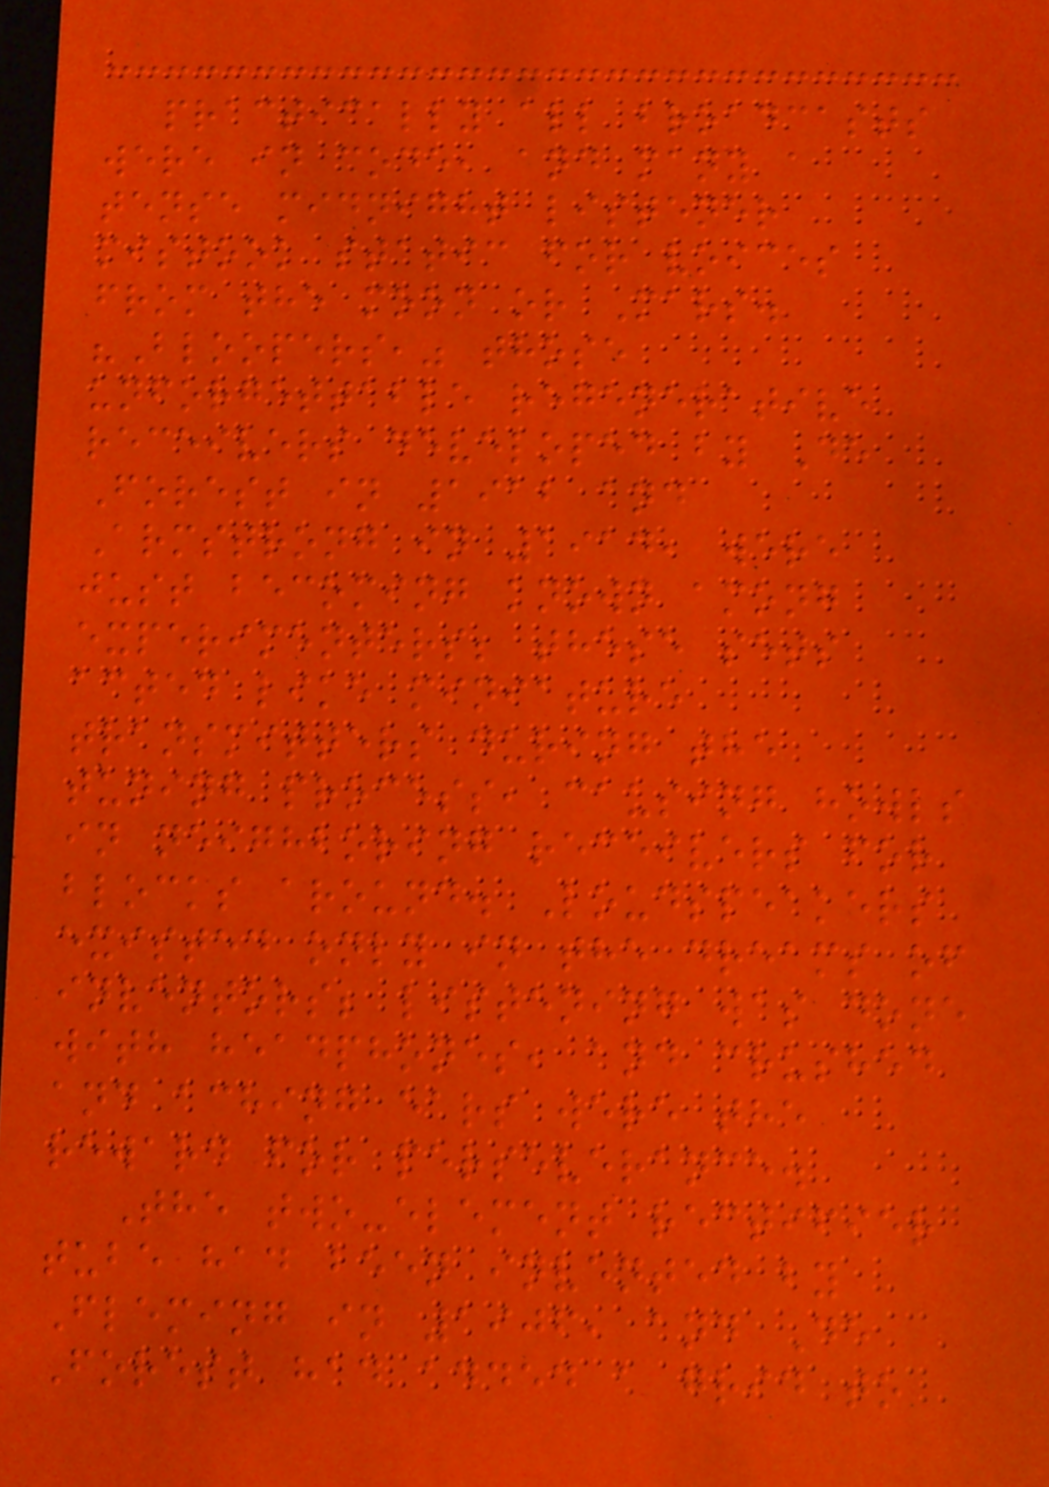practically all broadcasts
were in code, and many a
tense midnight listener
mistook static for voices
from the moon or Mars.
"Bloopers," those
unforgettable regenerative
receivers developed by De
Forest in 1912 and
Armstrong in 1914, were
just becoming known among
experimenters; these sets
acted like miniature
transmitters during the
tuning process, causing howls
in neighboring receivers for
blocks around. Loudspeakers
existed only in the dreams of
inventors; listening was done
with headphones, and crushed
and aching ears were the
reward for perseverance.
The two-element rectifier
tube had been invented by
Fleming in 1906, and De
Forest had added a grid to
